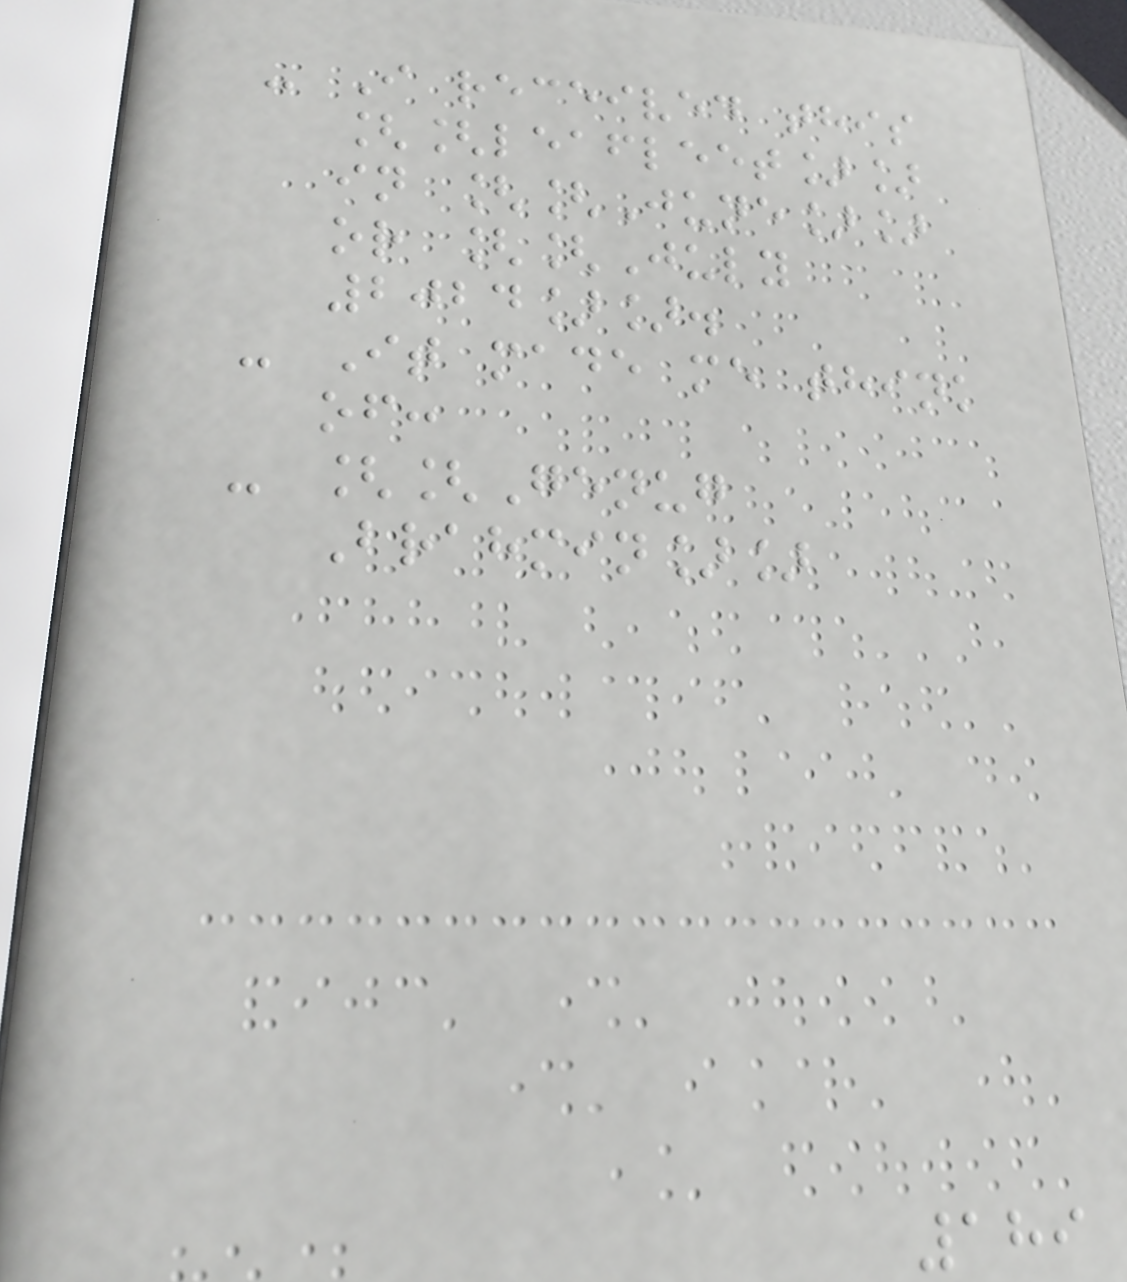- I received this
[[leafleet]]
in [[June]]
or [[July
2024]].
- It made me think
of:
- [[Genug
Brahmin]]
189
